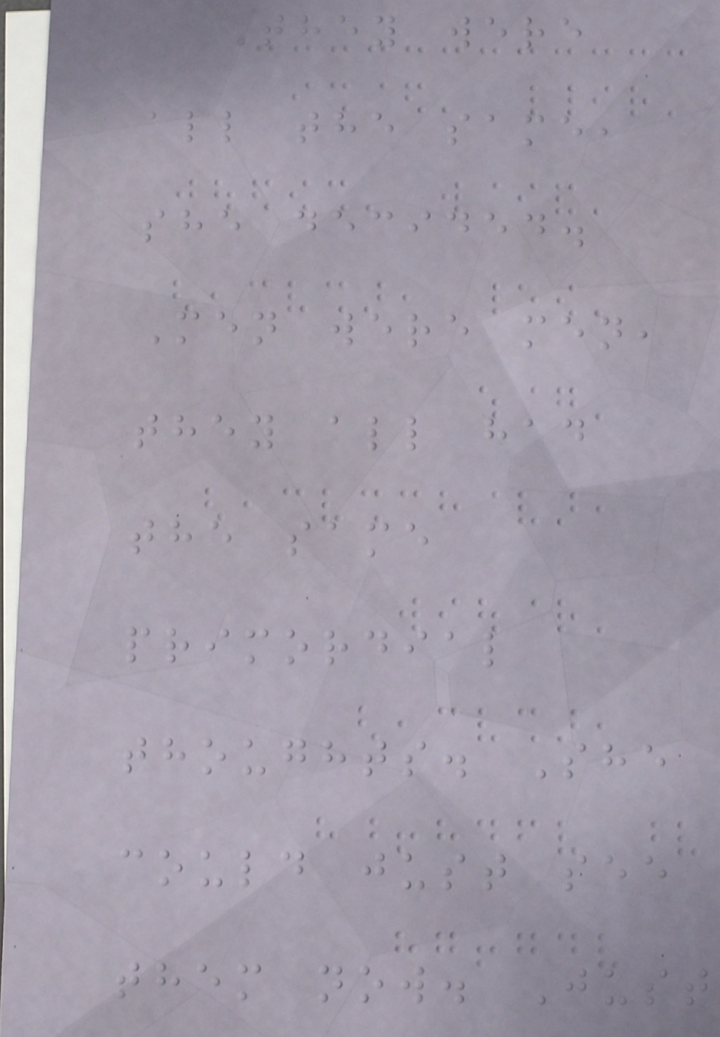They were
all the same,
she decided.
Men were men,
they all had
the same
primordial
thoughts. She
could just see
them now. Just
